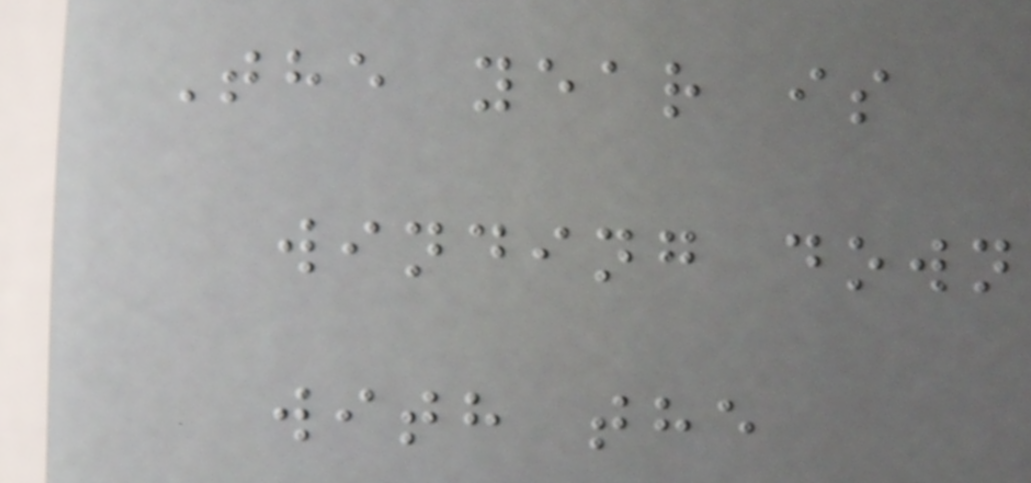The year is
winding down
with the
